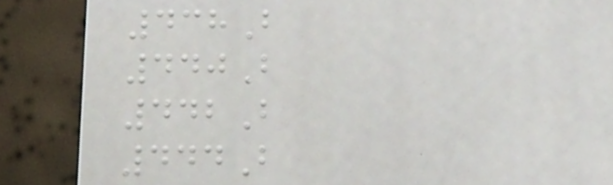438B
440B
442B
444B
